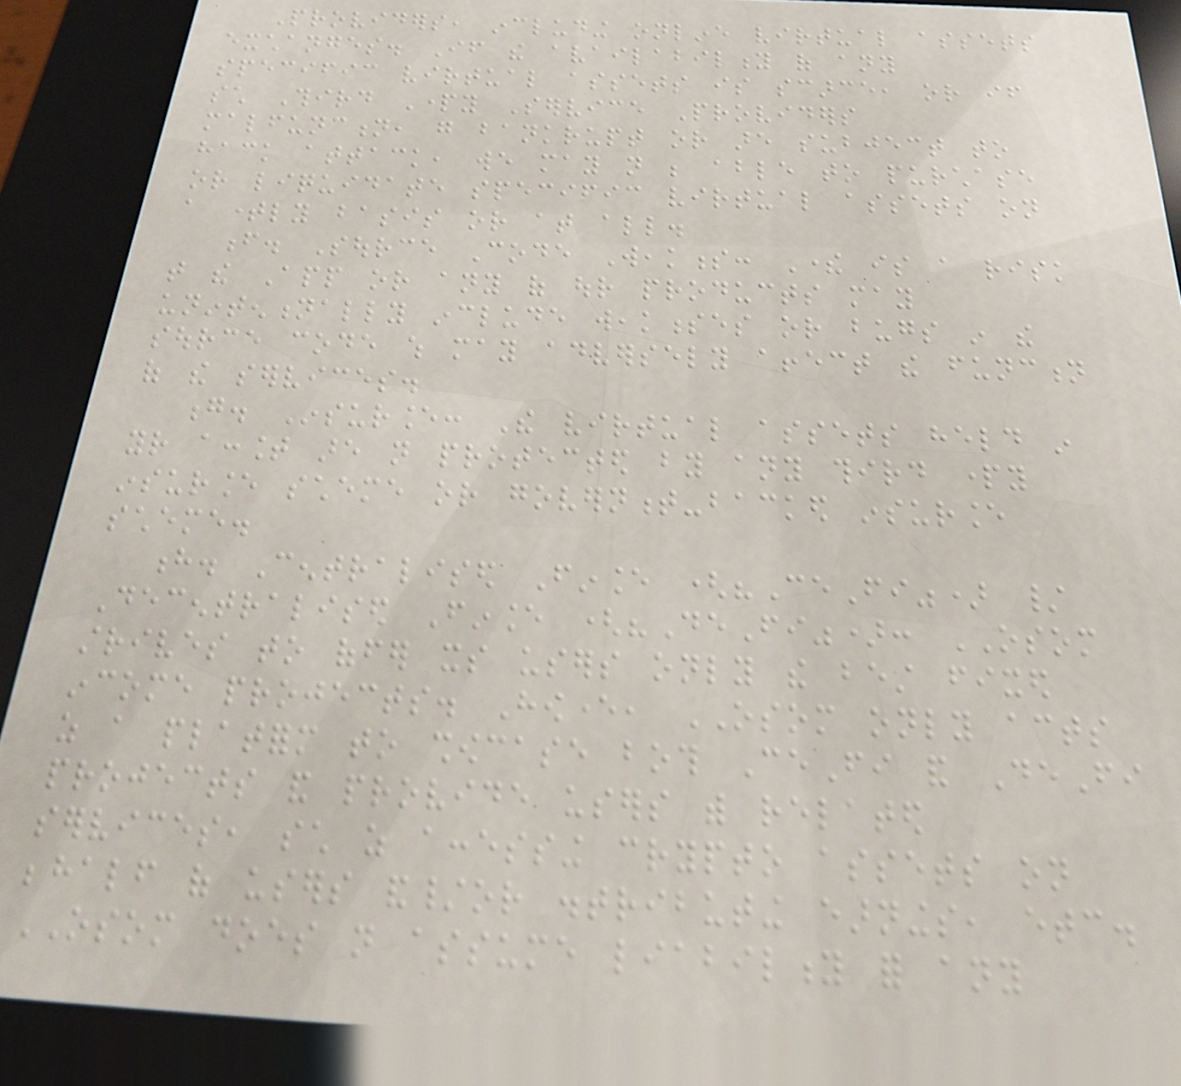Providers, including online virtual assets
exchanges. If the availability of any
specific virtual assets is scarce, or if
such Third Party Service Providers
malfunction, go bankrupt or are subject to
hack attack, we may not be able to purchase
or liquidate specific virtual assets on
a timely basis or at all.
f. Source Code Weakness: There is a risk
that the App or any of our products may
unintentionally include weaknesses or bugs in the
source code which may adversely affect the function
of the services.
g. Insurance: The virtual assets held in
your account are not protected by any third party
insurance scheme or government-backed insurance
scheme.
h. Centralised Finance ("CeFi") /
Decentralised Finance ("DeFi"): OSOM
strives to offer its users only the best fixed
income projects. However, OSOM only acts
as a platform to showcase both CeFi and DeFi
projects and provide users with related
services, such as accessing crypto assets on
behalf of users and/or distributing earnings, etc.
OSOM does not assume liability for any
